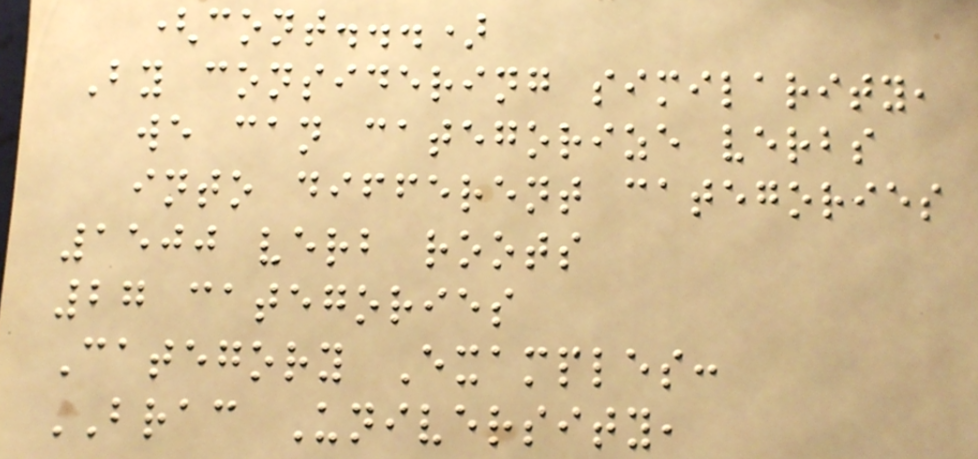(cont...)
By considering similarity,
we can categorize verbs
into different categories
1500 verb roots
27 categories
Category Examples:
BRAC University,
